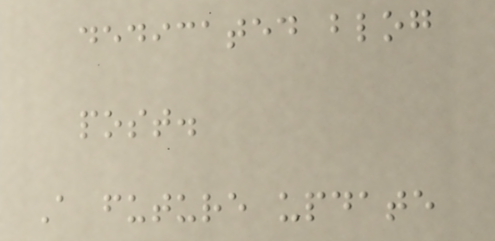dedicated blog
post.
A future update
